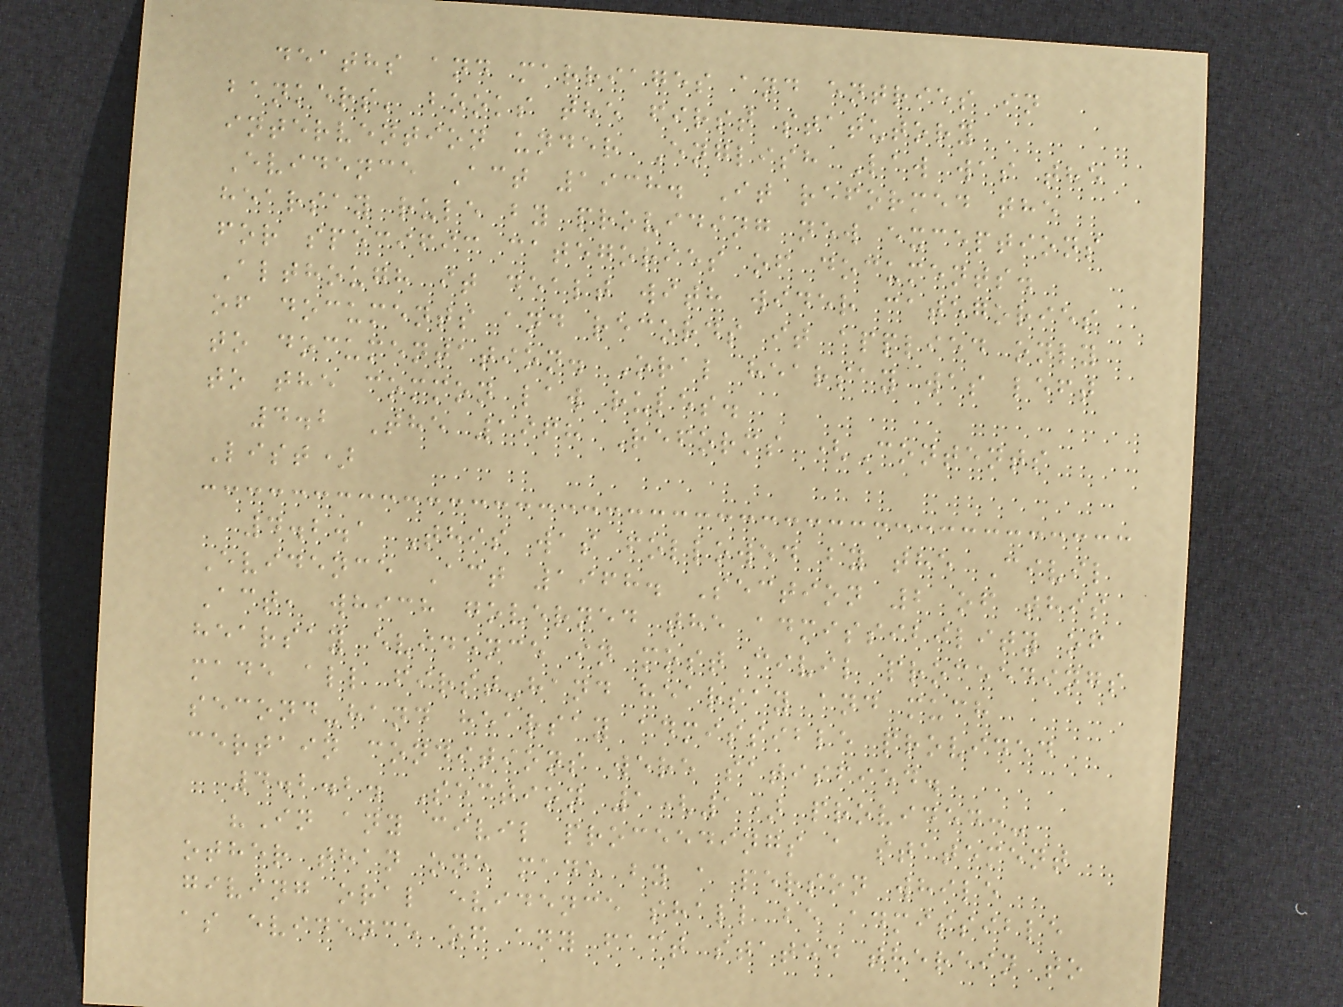deaths and marriages and entries in
bankers' books the first statutory
intervention under English Law was the
Evidence Act 1938. It reformed the
hearsay rule by providing new exceptions
for specific categories of documents.
Although it dealt with wider categories
of documents and records it applied only
to documentation. Oral hearsay was left
to the common law rules.
4.2 The 1968 Reforms (Contents
List)
4.2.1 This was followed by the Civil
Evidence Act 1968. Section 2 of this
Act, which governed the admissibility of
hearsay evidence in most civil proceedings
made all first-hand hearsay and much
second-hand hearsay admissible provided
certain conditions were satisfied.
4.2.2. Section 1(1) provided:-
"In any civil proceedings a statement
other than one made by a person while
giving oral evidence shall be admissible
as evidence of any fact stated therein to
